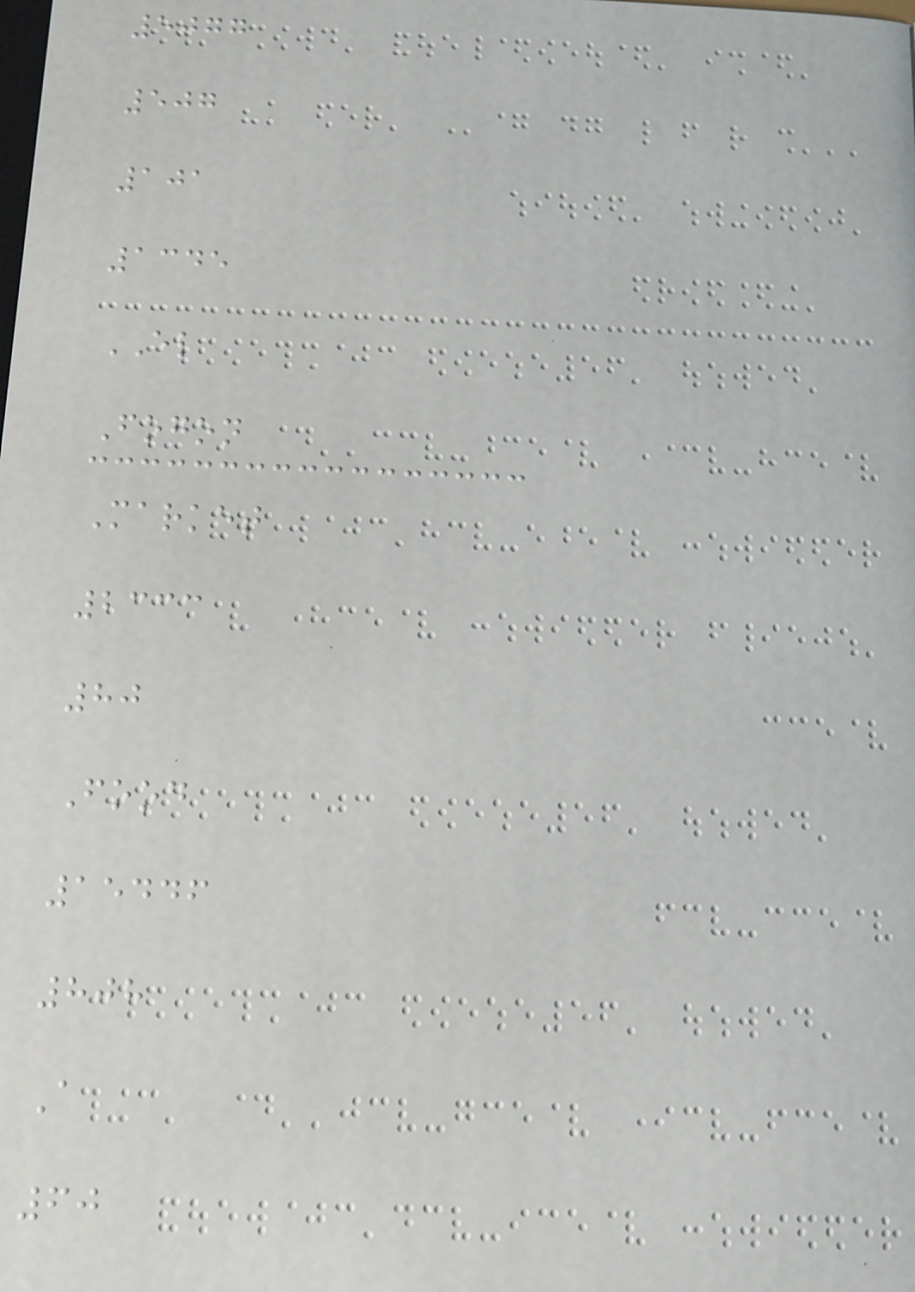5077
507
101
1345
EL
Fogon
Market
2333
80
Food
15446
808
A
60
